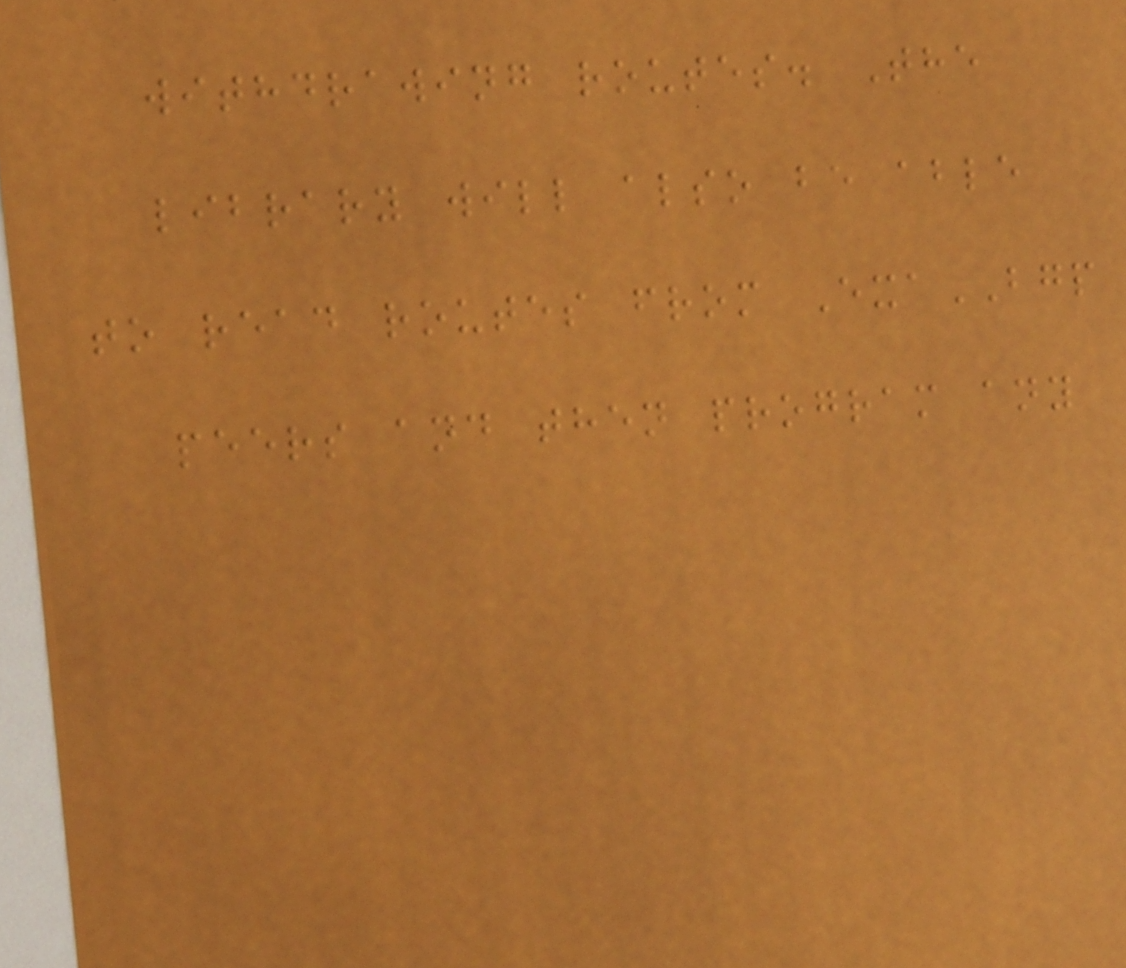withdrawing routes. The
library will also be able
to read routes from ExaBGP
peers and then program any
